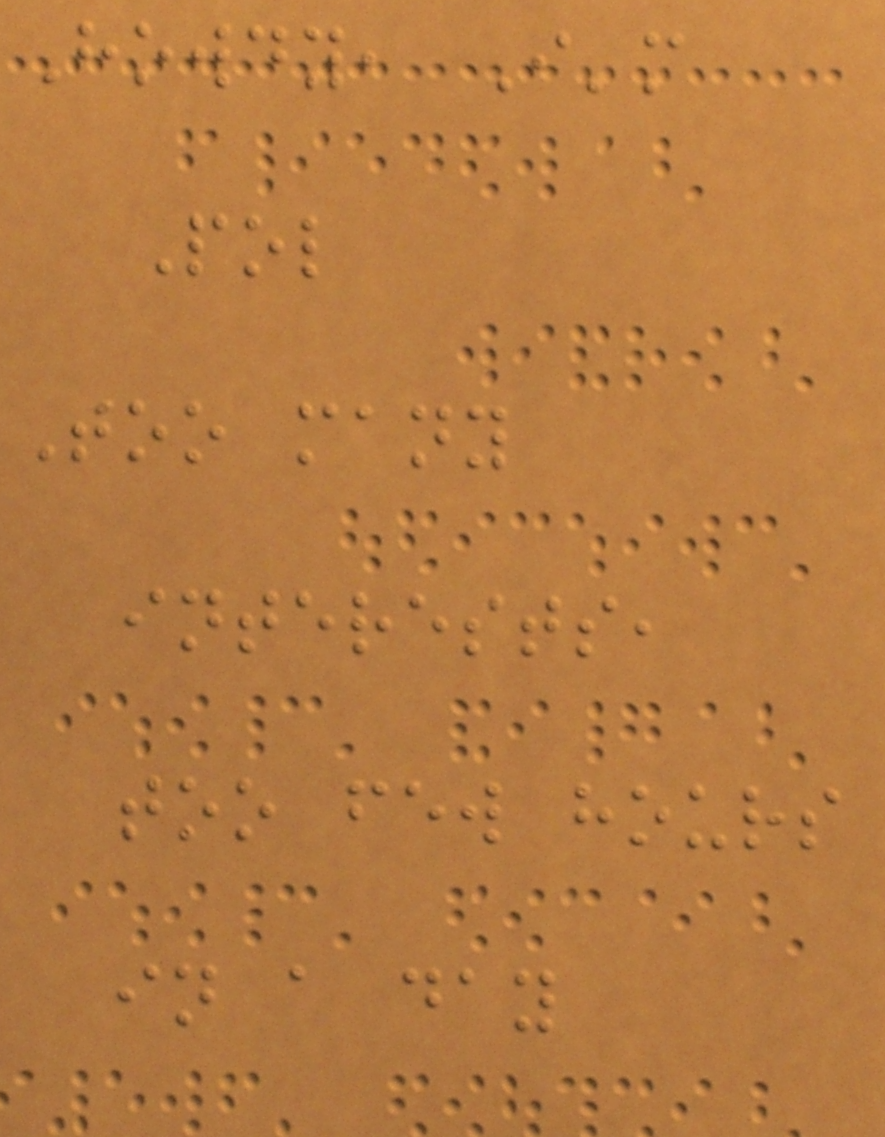Howdy, I'm
Pol
Too many
interests,
too few hours
in a day
